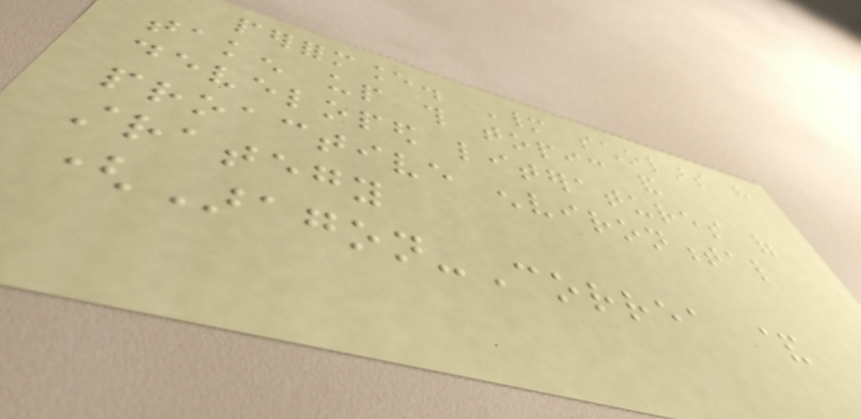performance. Many scholars have
taken up this topic and
developed literatures of
proactive environmental
strategy
(Aragon-Correa &
